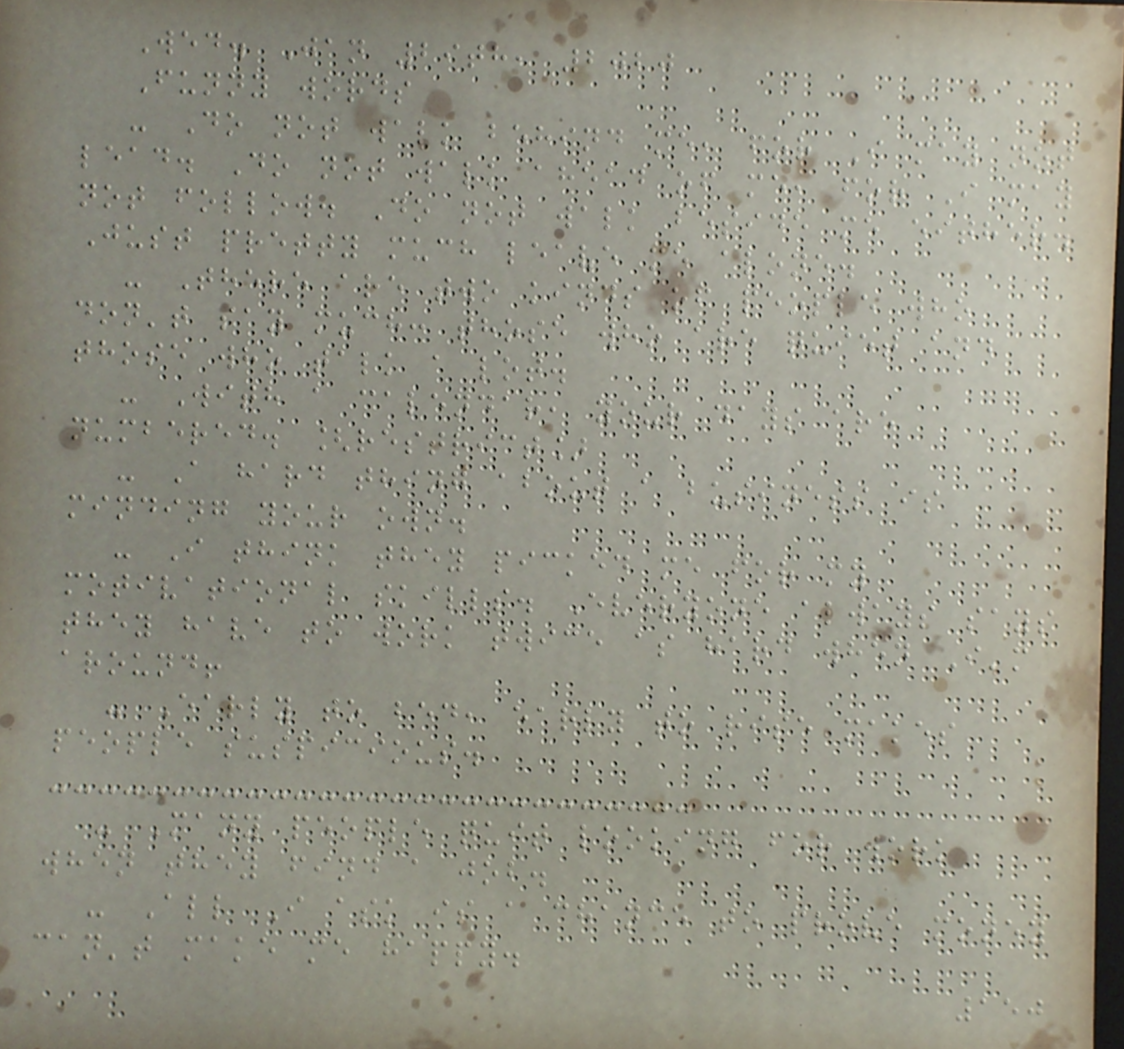Wed. Jan 29th, 2020
Funny words
- Do not walk behind me, for I may not
lead. Do not walk ahead of me, for I may
not follow. Do not walk beside me either.
Just pretty much leave me alone.
- There are two kinds of people who
don't say much: those who are quiet and
those who talk a lot.
- With a calendar, your days are
numbered. [restrict]
- A hard thing about a business is
minding your own.
- I think they picked me for my
motivational skills. Everyone always says
they have to work twice as hard when I'm
around!
- Early to bed, early to rise makes
people suspicious.
- Many people quit looking for work
when they find a job.
- All I ask is a chance to prove money
can't make me happy.
150
